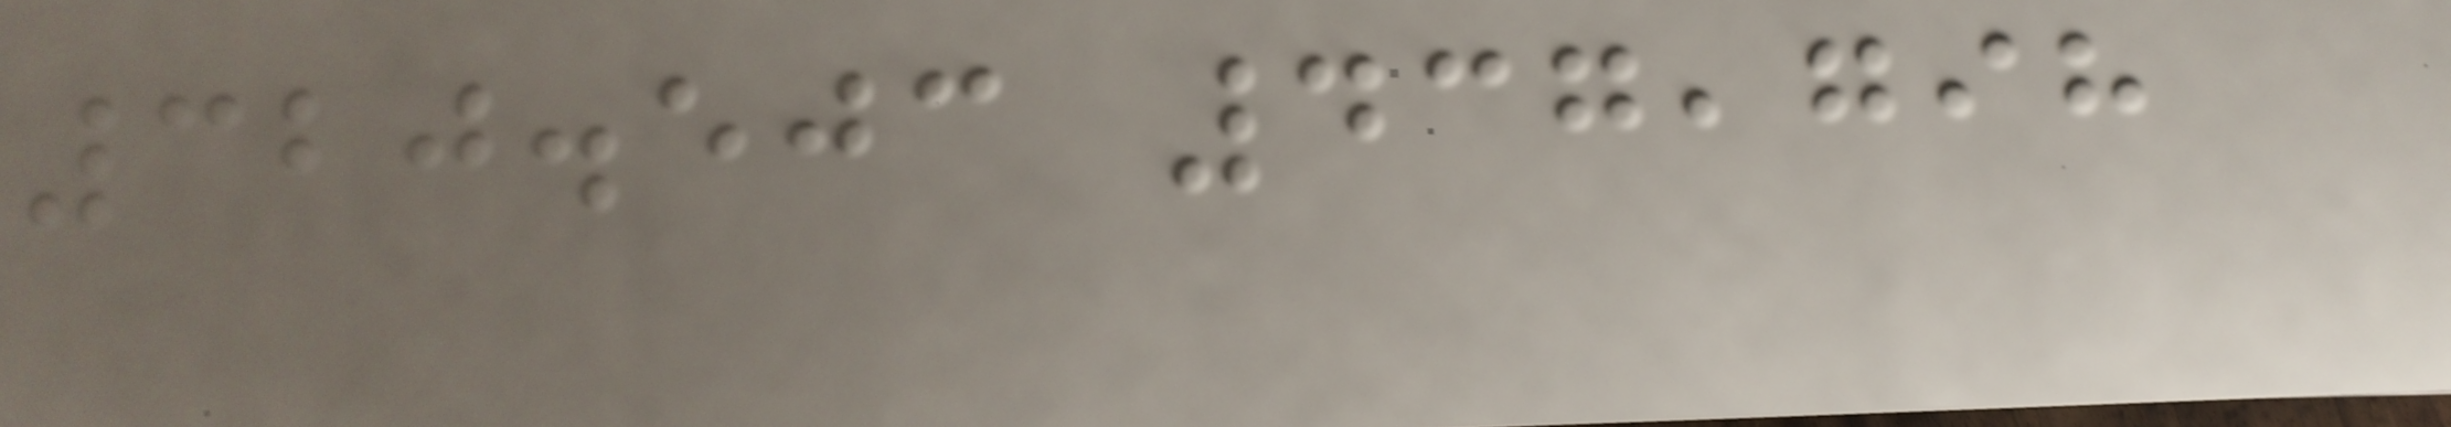320.503 437,798
